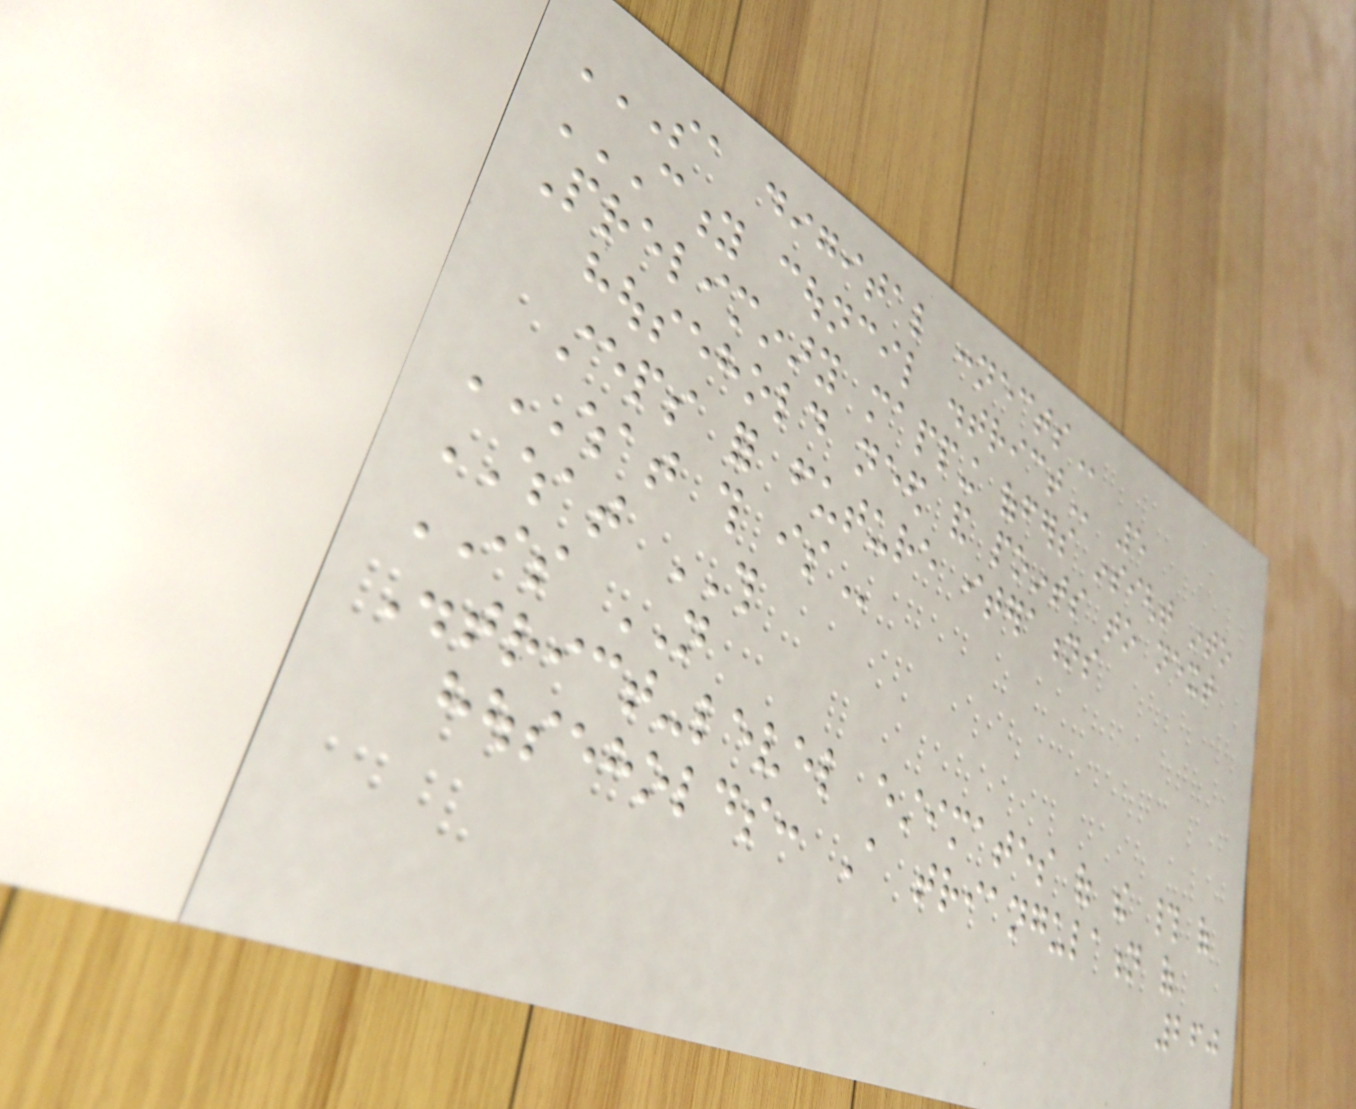SA DIGITAL CONNECTS
CITY COUNCIL DISTRICT 5
Preliminary mapping offers insight into
household need and points to next
steps for future iterations
WHAT THIS IS
WHAT THIS
IS NOT
District-level estimates of the # of
households: A triangulation of
260
